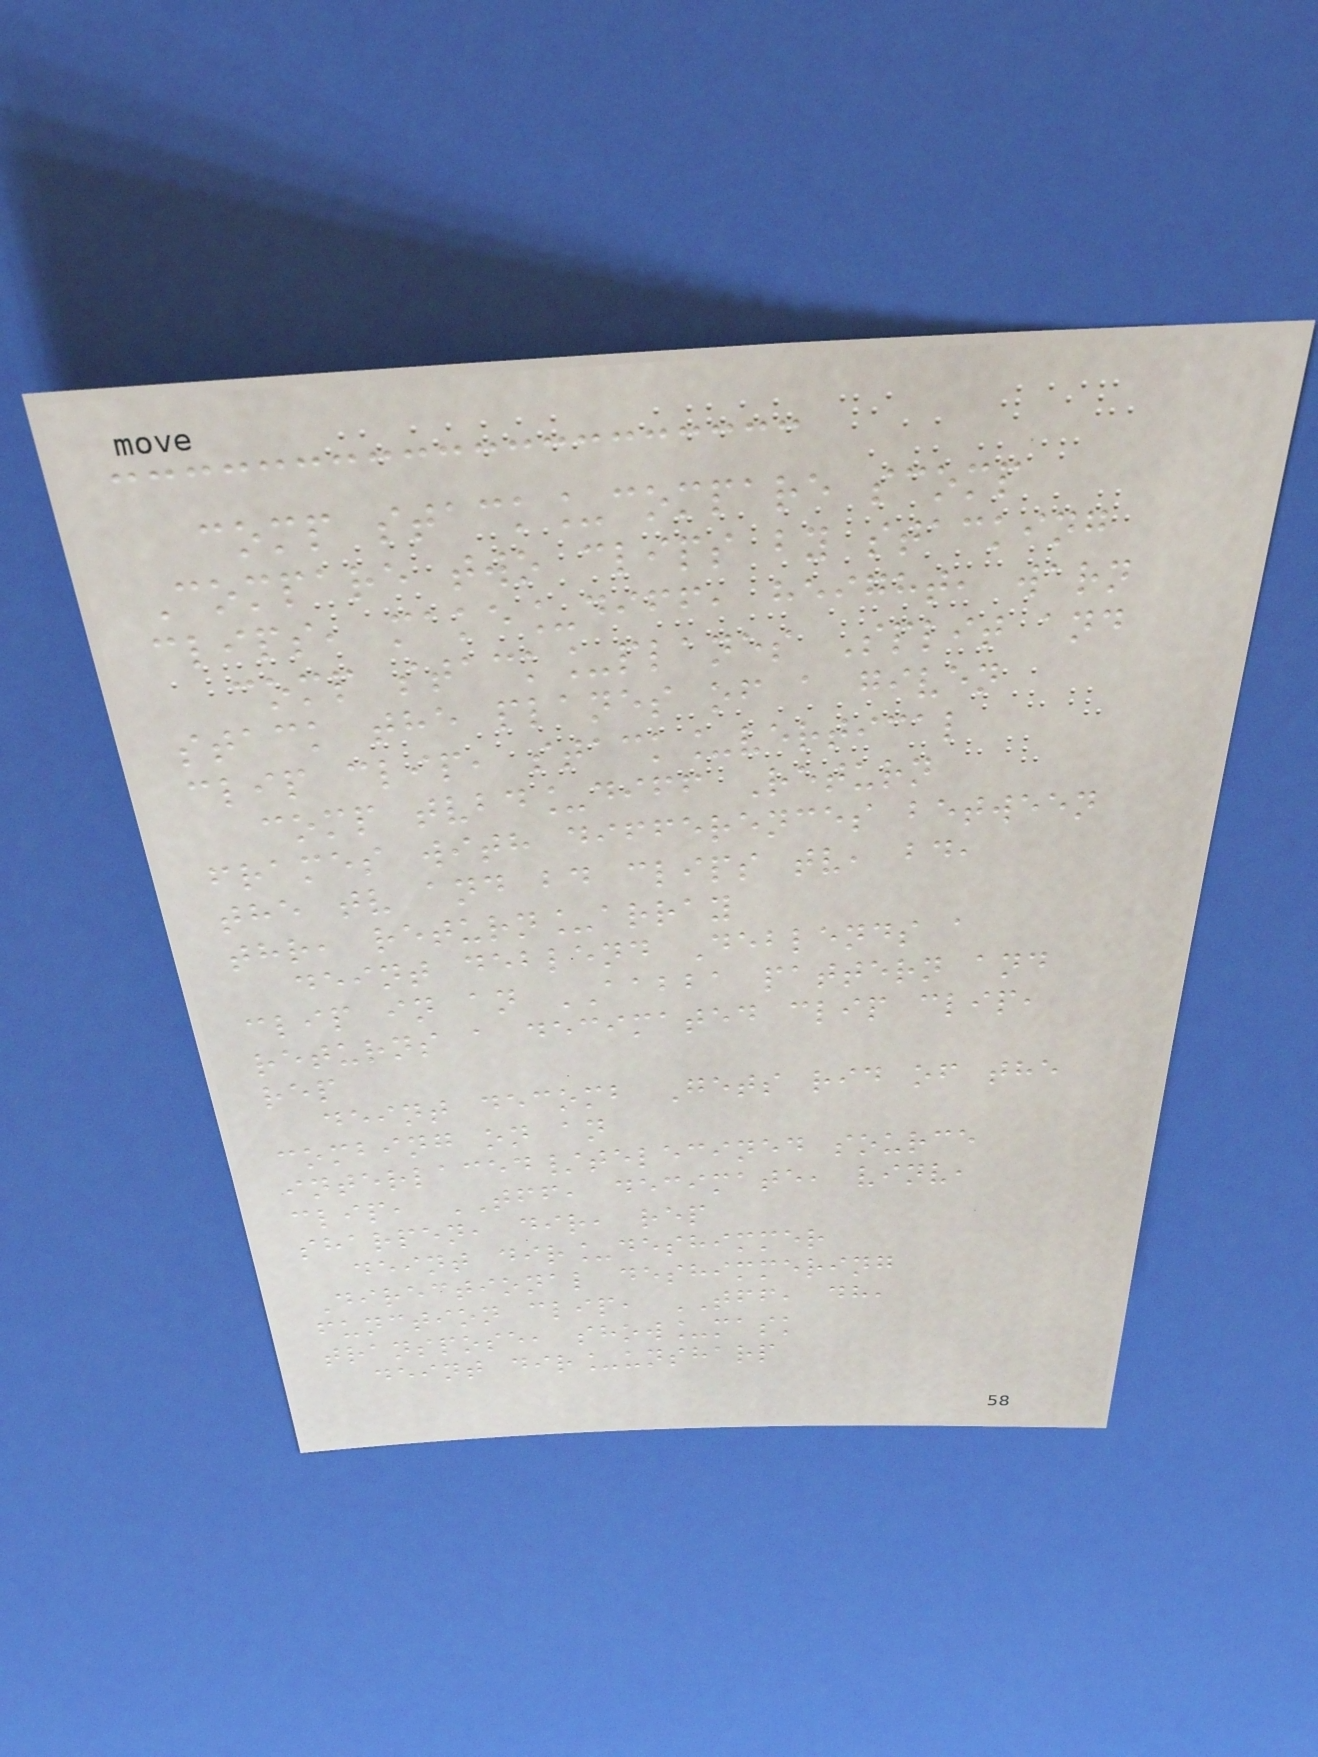comp stack_compare scomp
Compare two clips by stacking
clips, make_diff, height, warn
comp stack_planes Split and
stack the planes of a given
clip clip, stack_vertical
comp tvbd_diff Return
frames with differences between
the tv and bd clips tv, bd,
thr, return_array
deint deblend Deblends a
clip in an AABBA pattern and
returns a decimated clip clip,
rep
deint decomb Gets rid of the
combing on an
interlaced/telecined source
clip, TFF, decimate, vinv,
sharpen, dir, rep
deint dir_deshimmer
Directional deshimmering
function clip, TFF, dh,
transpose, show_mask
deint dir_unsharp
